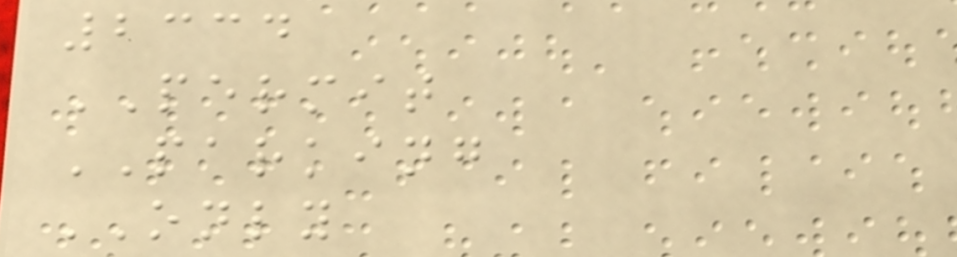2334
PERMIT
PARKING
ONLY
